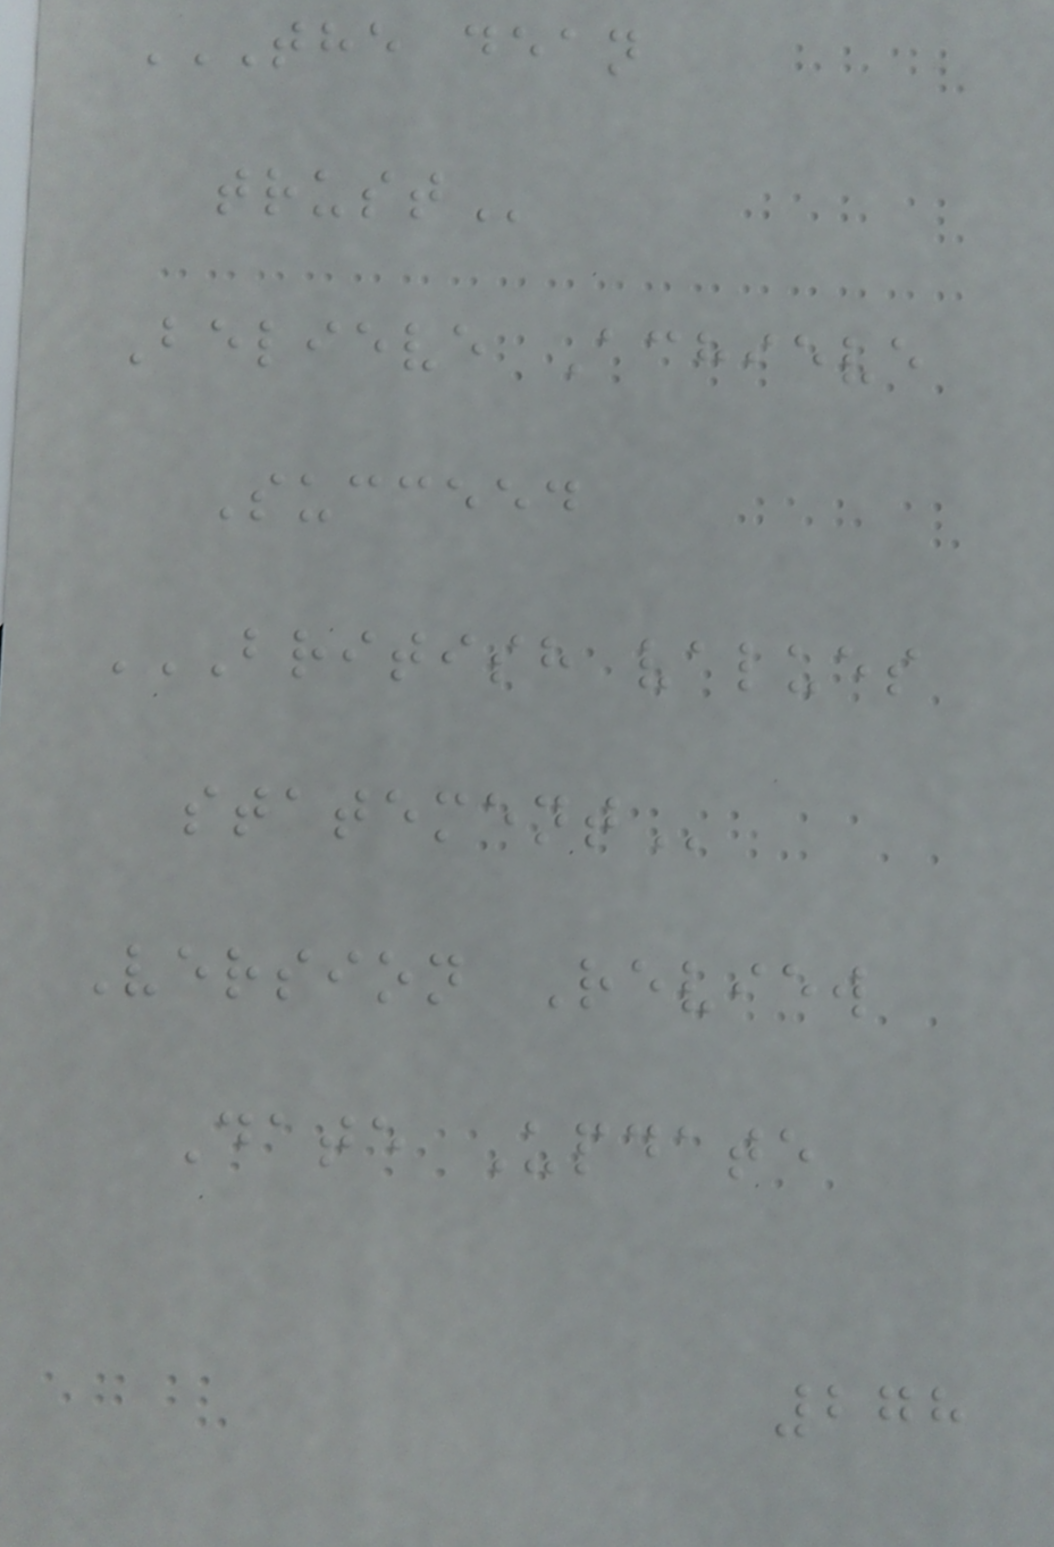THE DEAN
TRUST
Believe Achieve
Succeed
BRITISH VALUES
STATEMENT
Version Review
Date Update
278
